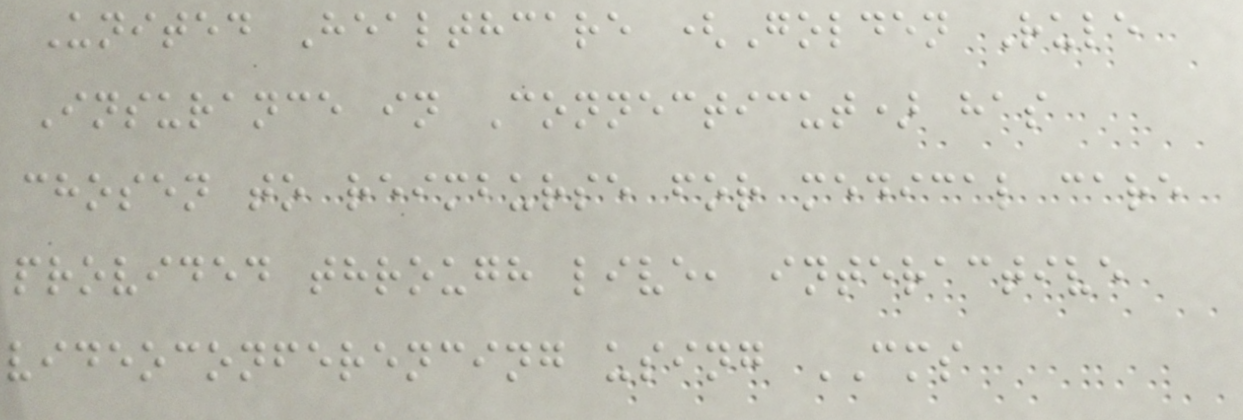United Healthcare (Golden Rule
Insurance in Connecticut) has
chosen to reimburse for medical care
provided through live, interactive
videoconferencing using CMS
